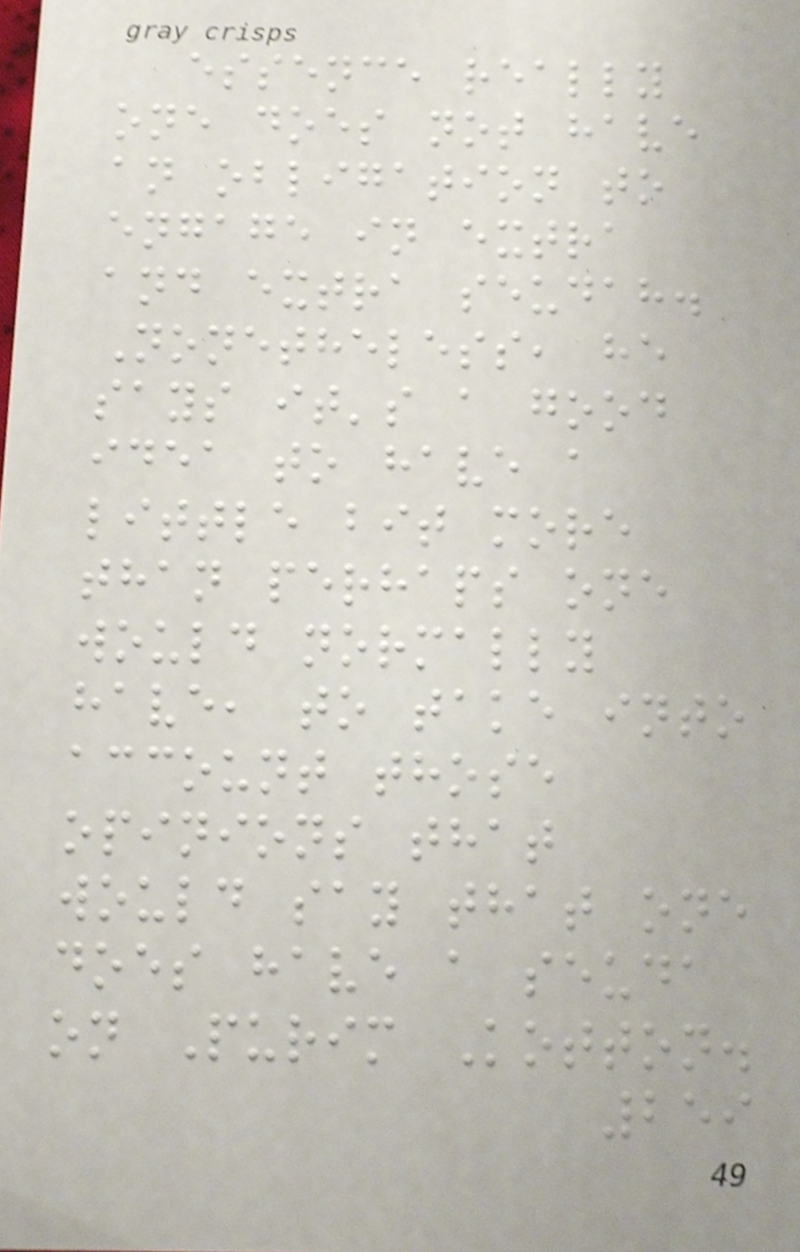essence really
one does not have
an obligation to
engage in extra
and extra seudah.
Nonetheless, he
says it's a good
idea to have a
little bit more
than perhaps one
would normally
have, to take into
account those
opinions that
would say that one
does have a seuda
on Purim Kotton.
259
